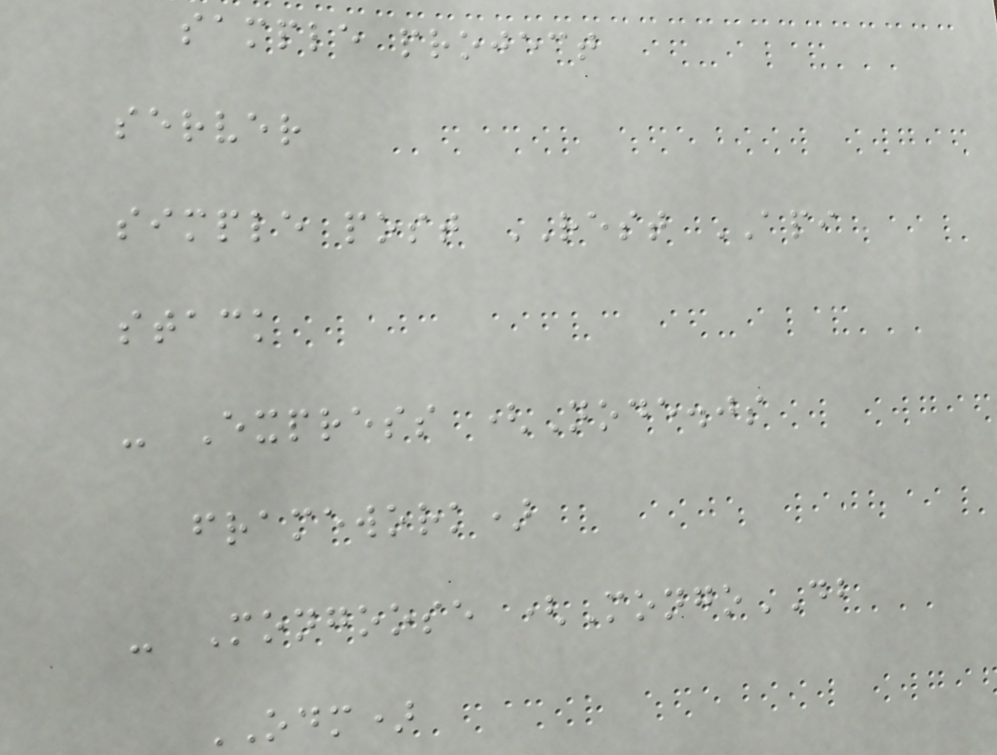sample project
server
simple post REST API
stack
- Express (Node.js
framework)
- Mongoose (MongoDB
ODM)
